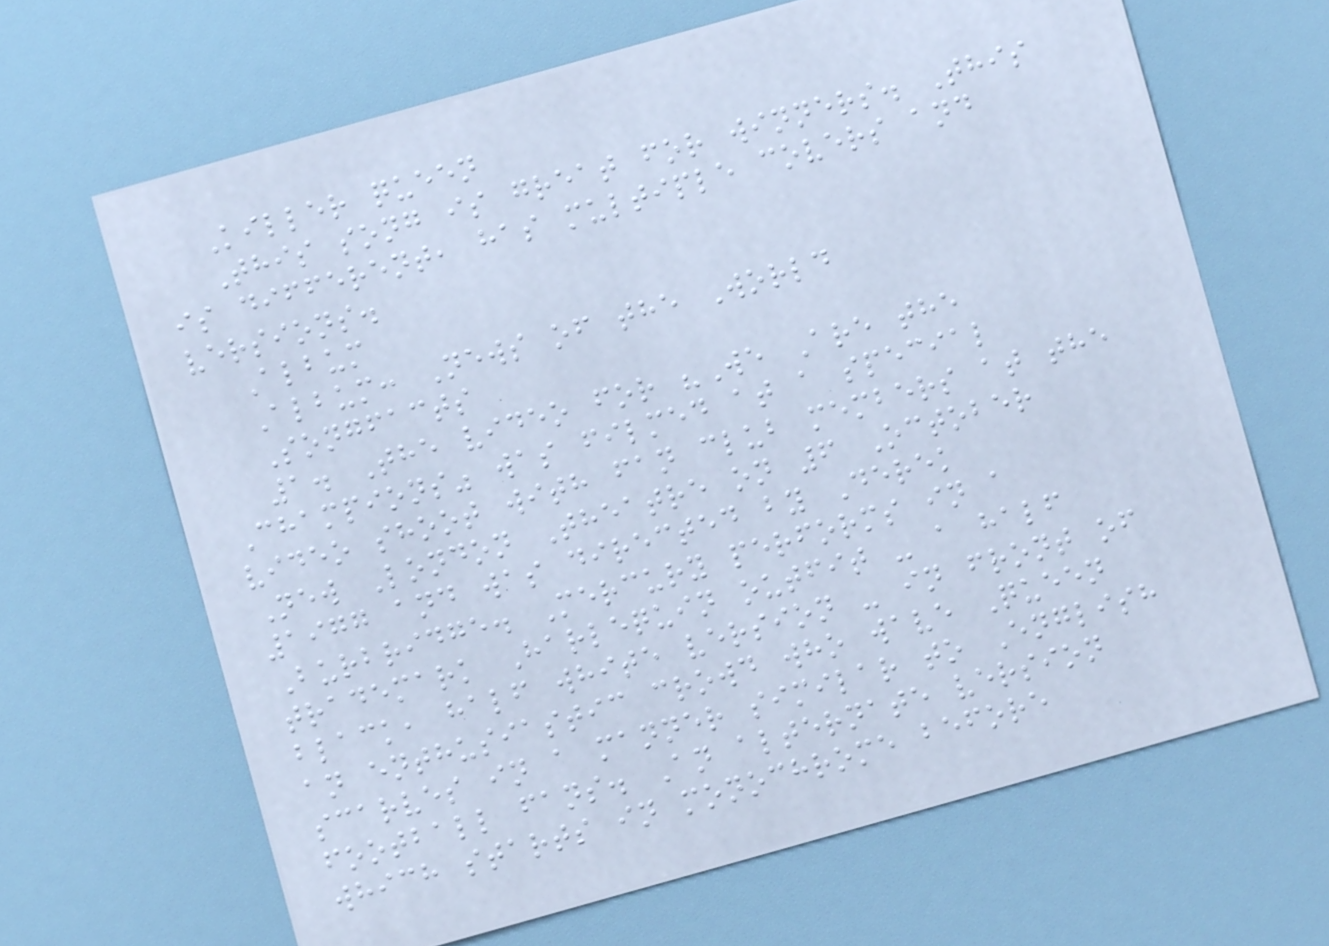Killer queen
This song is great for winners. This
is different, has multiple covers and
versions.
Album
Album: News of the World
Songfacts
1. The video for "We Are the
Champions" was filmed at a special
video shoot with fan club members at the
New London Theatre on 6 October
1977 and was directed by Derek
Burbridge. Mercury performs in a
trademark Harlequin outfit - a half
black, half white version - in front of
an enthusiastic crowd who wave Queen
scarves in a manner similar to English
football fans. An alternate version
which starts in monochrome before
